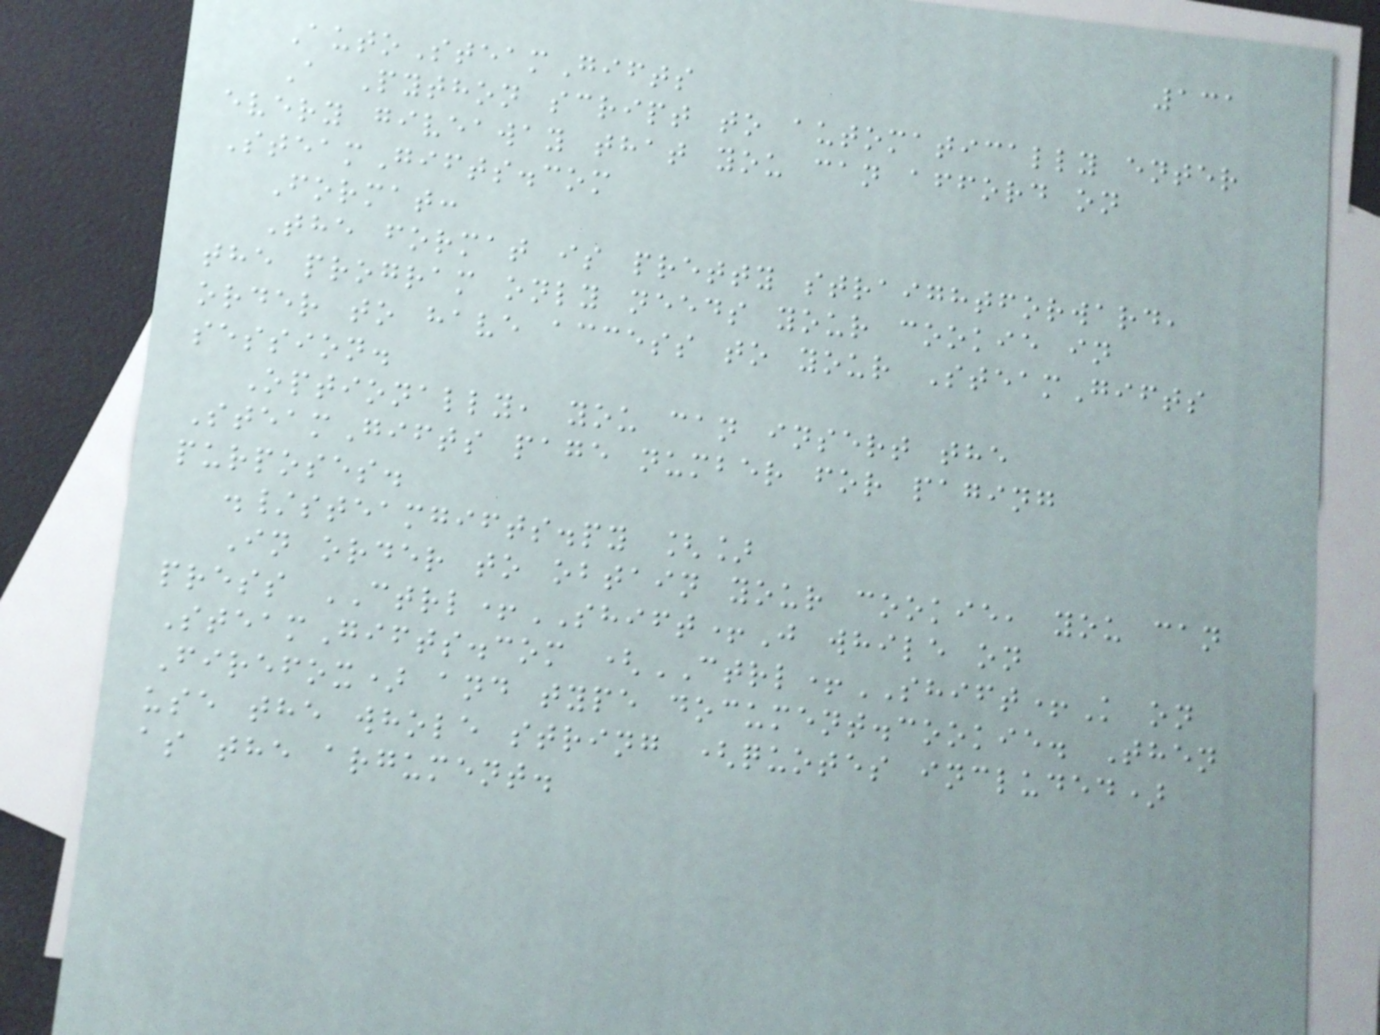131
AutoSteamGifts
A Python script to automatically enter
every giveaway that you can afford on
SteamGifts.com
Format:
The format is pretty straightforward,
the program only needs your cookie in
order to have access to your SteamGifts
session.
Optionally, you can insert the
SteamGifts page number for paging
purposes.
./steamgifts.py []
In order to obtain your cookie, you can
press CTRL+SHIFT+J while on
SteamGifts.com (CTRL+SHIFT+K on
Firefox) and type document.cookie. Then
use the whole string (quotes included)
as the argument.
